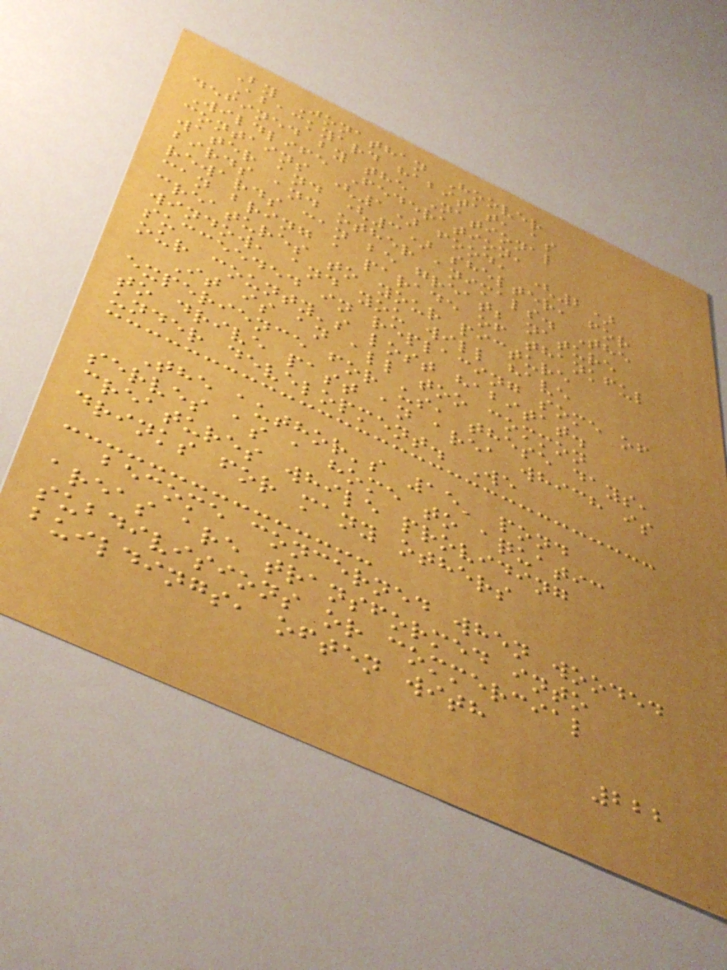By Jonathan Hoover
Abackyard habitat, as
defined by the National
Wildlife Federation,
contains (1) food, (2)
water and (3) shelter, for
birds and other animals. The
rewards can be great; nature
can bring a parade of thankful
creatures to your picture
window, and you will have
succeeded in replacing some of
our county's lost habitat.
It is an all too common
experience for us, these days,
to drive past an area which is
under development. We
The author's 15' pond
serves as a home to aquatic
creatures while providing
drinks for many others
become concerned when wooded
areas are transformed into
subdivisions or commercial
buildings, often with
222
